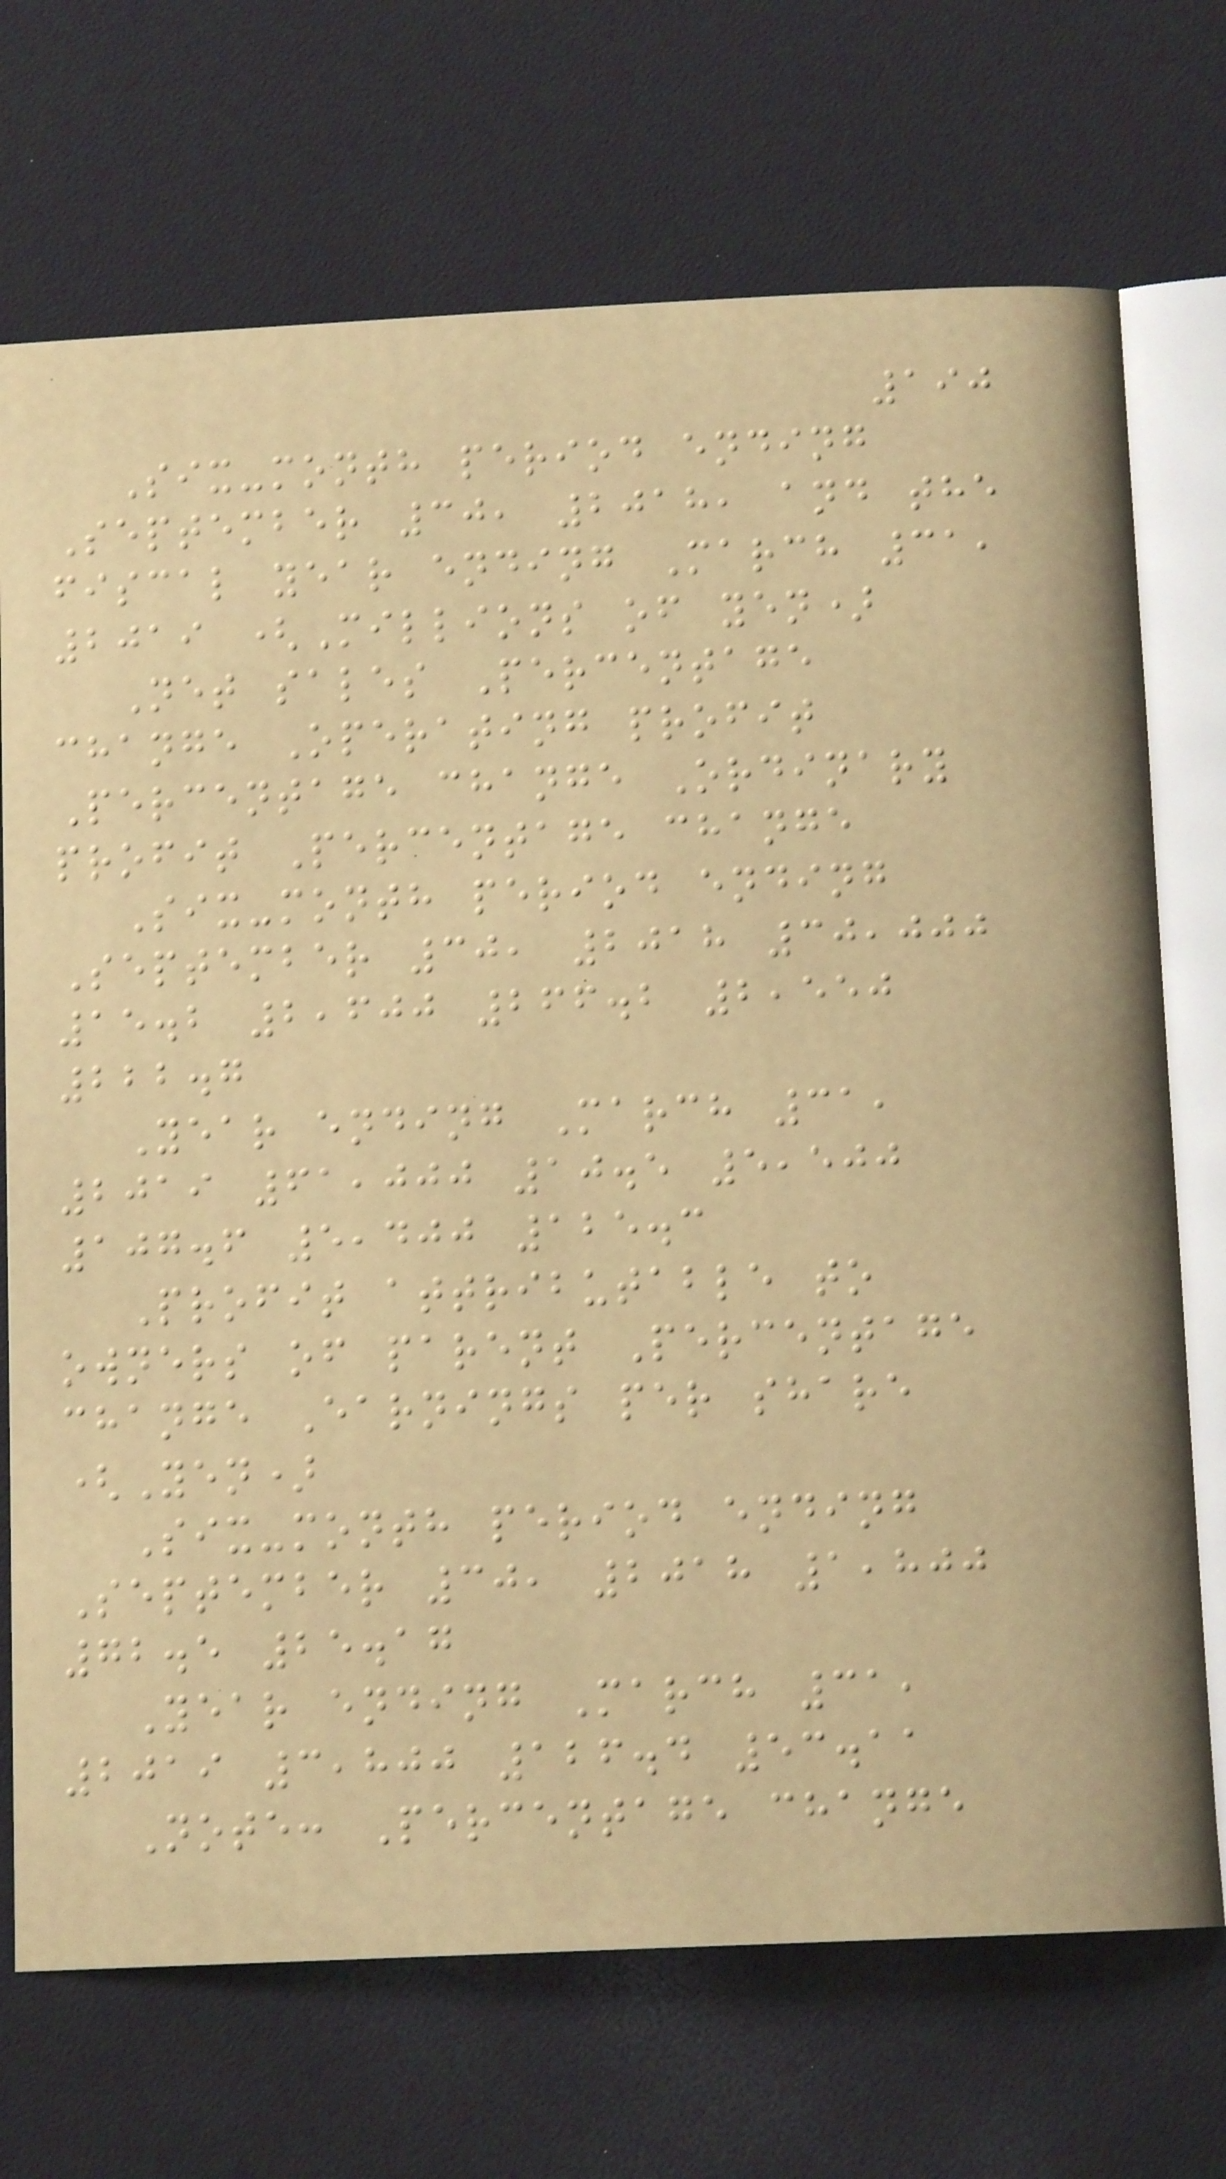190
Six-month period ending
September 30, 2018, and the
fiscal year ending March 31,
2019 (Millions of yen)
Net sales Percentage
change Operating profit
Percentage change Ordinary
profit Percentage change
Six-month period ending
September 30, 2018 30,000
15.2 2,600 266.2 2,550
222.7
Year ending March 31,
2019 61,000 10.5 5,500
107.6 5,400 125.3
Profit attributable to
owners of parent Percentage
change Earnings per share
(Yen)
Six-month period ending
September 30, 2018 1,800
72.5 25.17
Year ending March 31,
2019 3,800 126.4 53.11
Note: Percentage change
